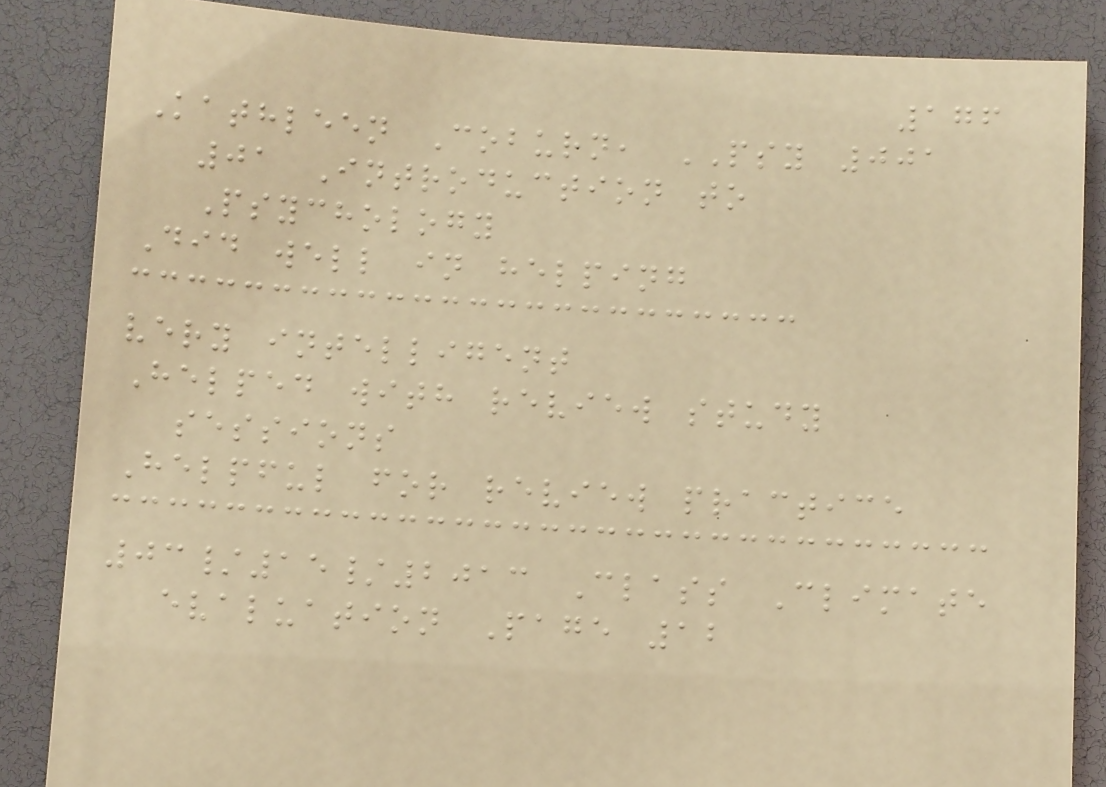176
Kathleen Coburn, PSY 001
01 Introduction to
Psychology
Did well in helping
very intelligent
Helped with review study
sessions
Helpful for review practice
03/15/2013 Class Climate
evaluation Page 12
